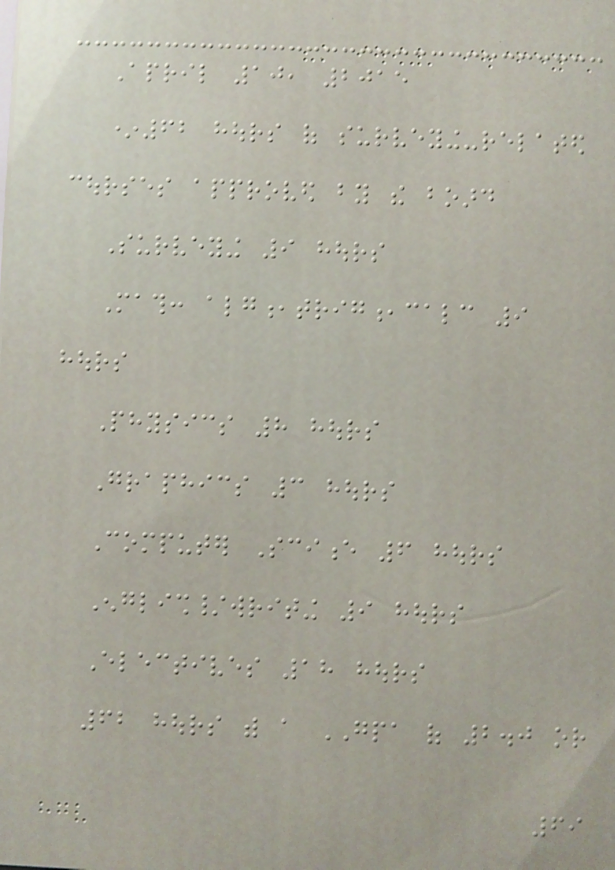April 10, 2015
*62 hours of surveying-related
courses approved by the board
Surveying 9 hours
Math: alg,trig,calc 9
hours
Physics 8 hours
Graphics 3 hours
Computer Science 6 hours
English/writing 9 hours
Electives 18 hours
62 hours with a GPA of 2.0 or
69
